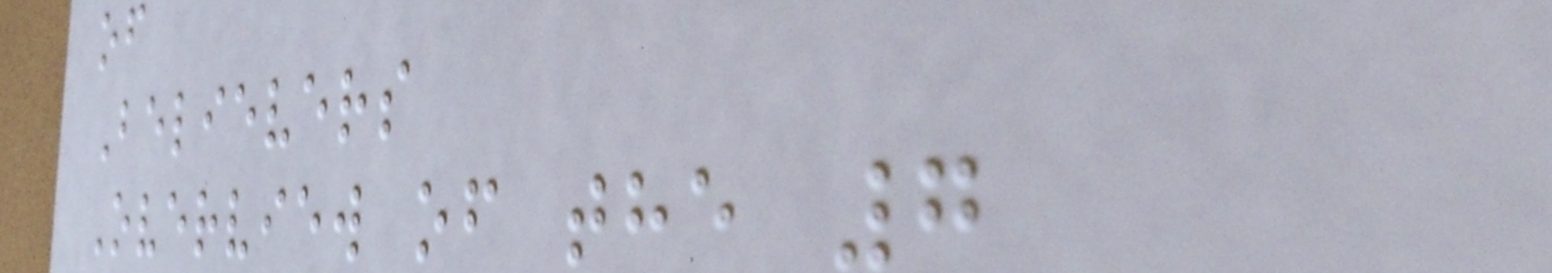of
Believers
Overview of the 7
